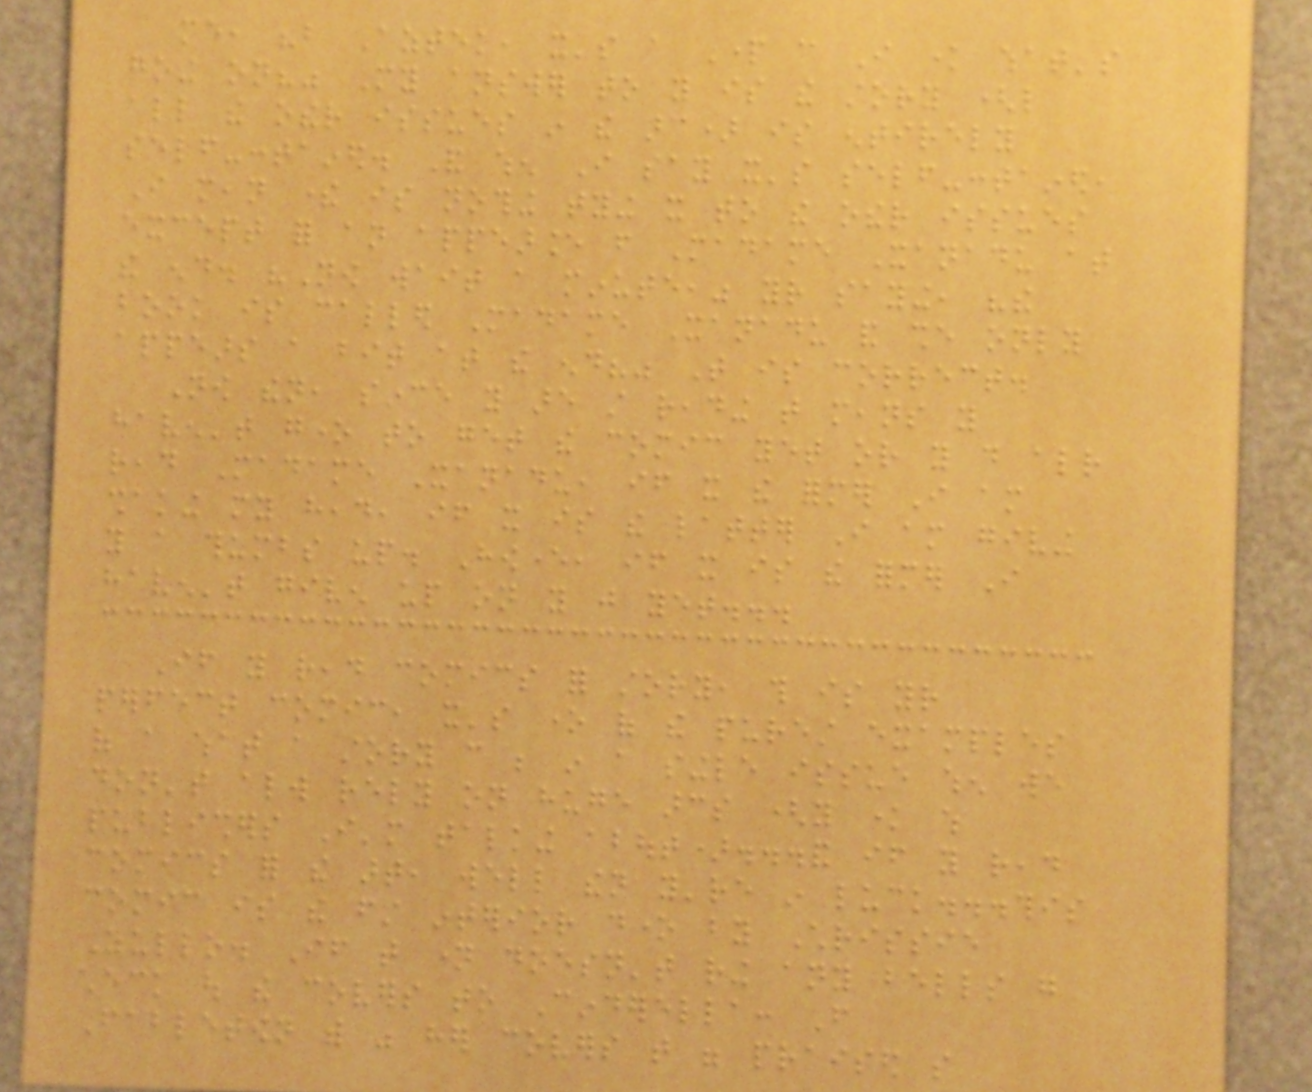me, "but Aztek, it's a Part can I know what's
going on?" My answer to you is the story (like
all the other issues in the arc) is entirely
self-contained. And when I say it's self-contained,
I mean there is nothing tying it to the other issues
except for an appearance from Madame Xanadu at
the end. "Now wait a minute," your saying, "the
book is called Madame Xanadu and she only
appears a bit at the end?" That is correct.
Now then, since you are still reading that means you
haven't gone to get the comic yet or you do already
read Madame Xanadu, if it the former I am
shaking my head, if it is the latter I am giving
you a thumbs up. However, if it is the former I
haven't given up on you just yet...
If you read comics for story, this is your
perfect comic, it's one of the purest examples
of a what a story can be in a single issue when we
don't always rely on huge arcs (you know which
publishers I'm talking about)...and if you read
comics for the art, well then you're in luck...this
comic is the first interior done by Chrissie
Zullo. If that name doesn't ring any bells go
check out the covers to Cinderella: From
Fabletown with was her covers that were praised so
